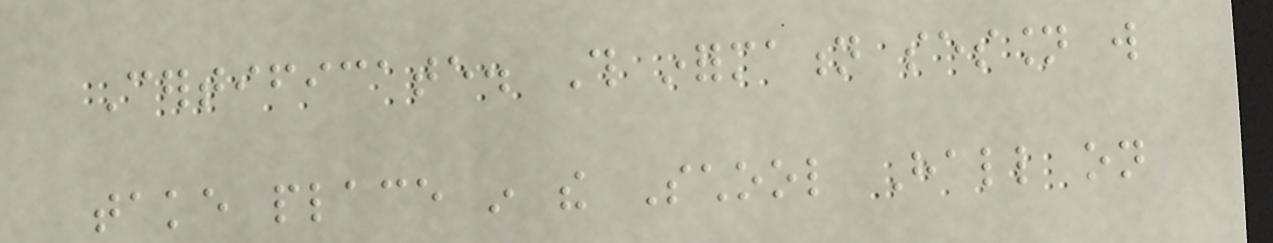Certificate. This information session will
take place in the School Hall on
